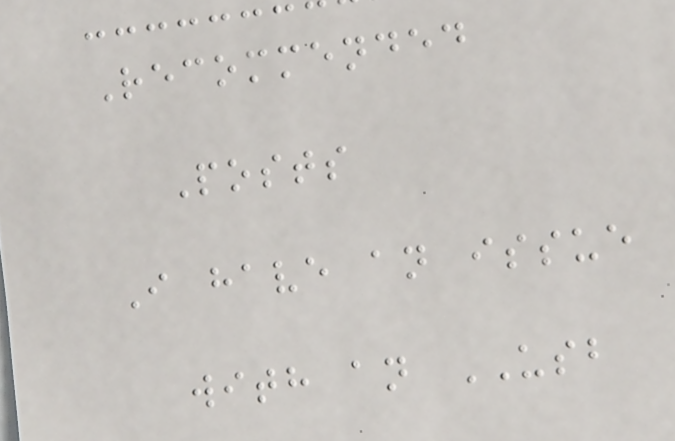Recommended
Posts
I have an issue
with an USB
